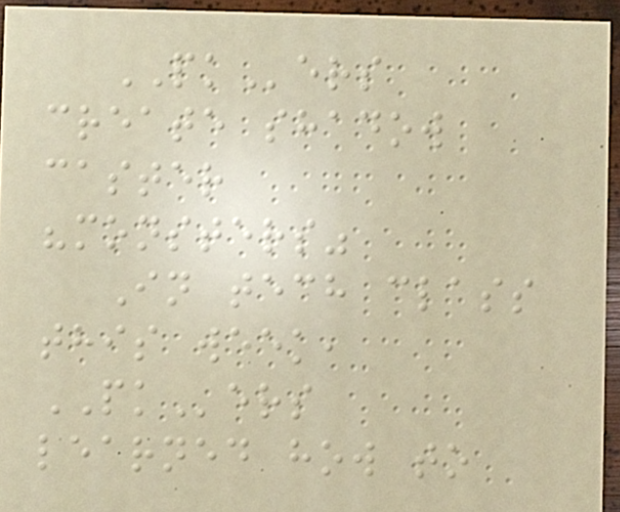PKers
create shadow
caster
"monsters"
In tech class
this week,
PKers
learned how to
